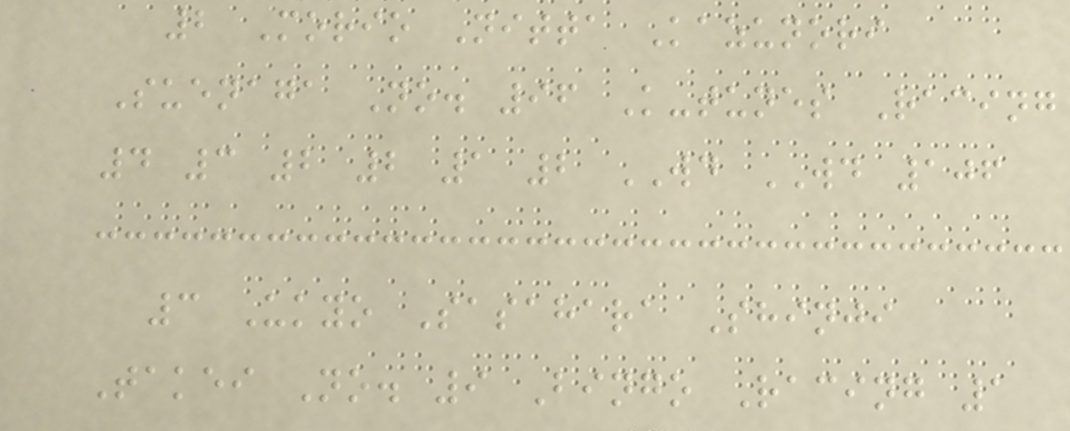2 Morio Nitta Kazunori
Suenaga No. 96 K-tunes Racing
4 3 2 2 1 2 WD WD 106
3 Ukyo Sasahara Shinji
Takei No. 9 Bingo Racing 1
